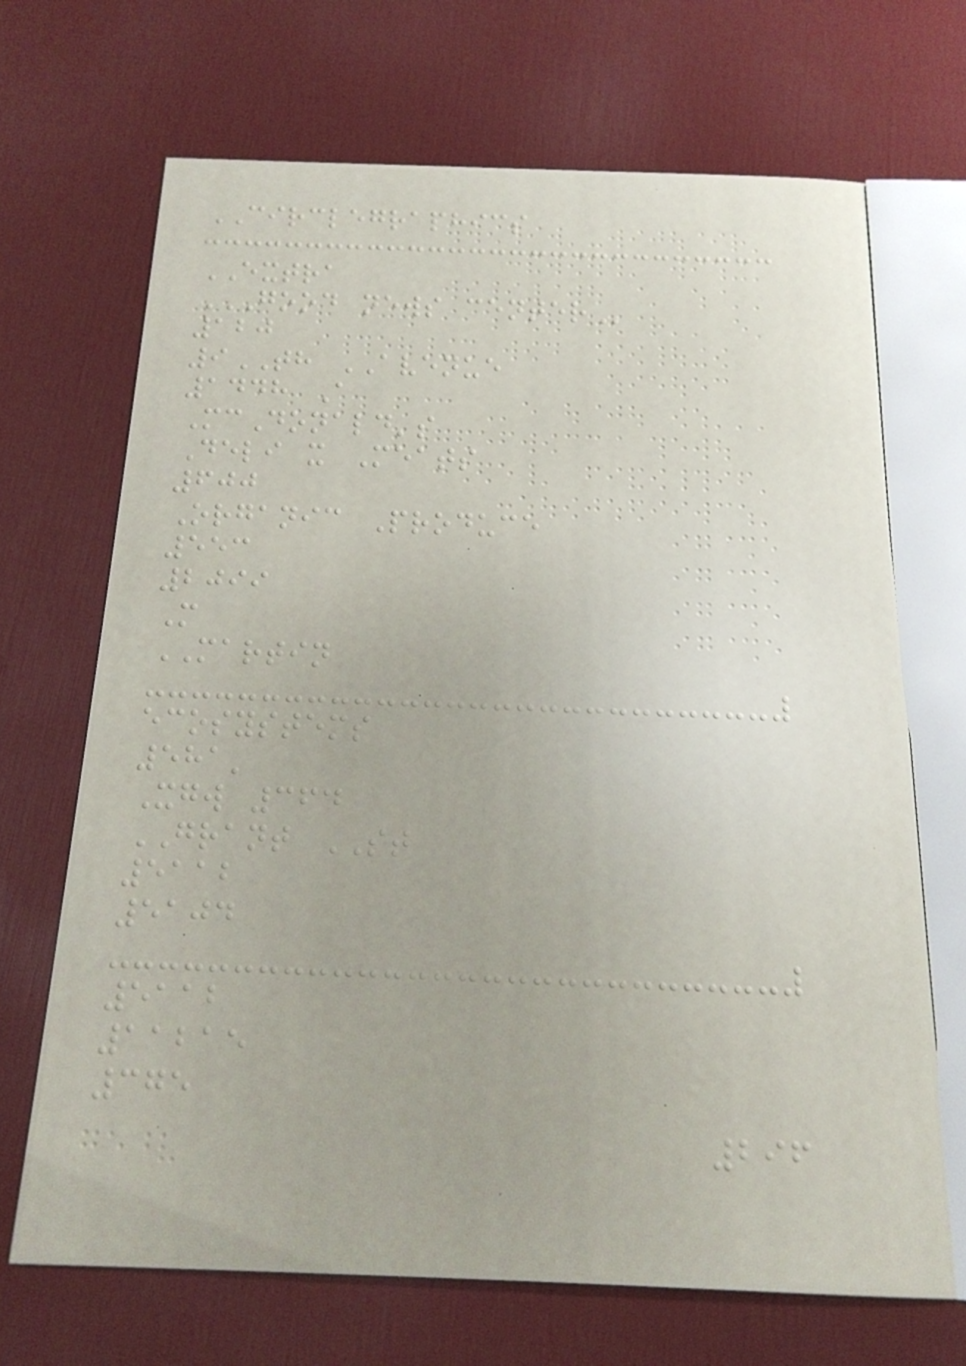CIRCLEGRAPHICS
EXTRA
GOOD NEWS CENTER
120
9TH AVENUE
1448 A
McDonald's
Deli x Meats
600
Organic Produce
553
2099
M
MARTIN
ecosystems
581'
Xgw 364
GRANT ST
5112
5104
5112
11215
375
296
